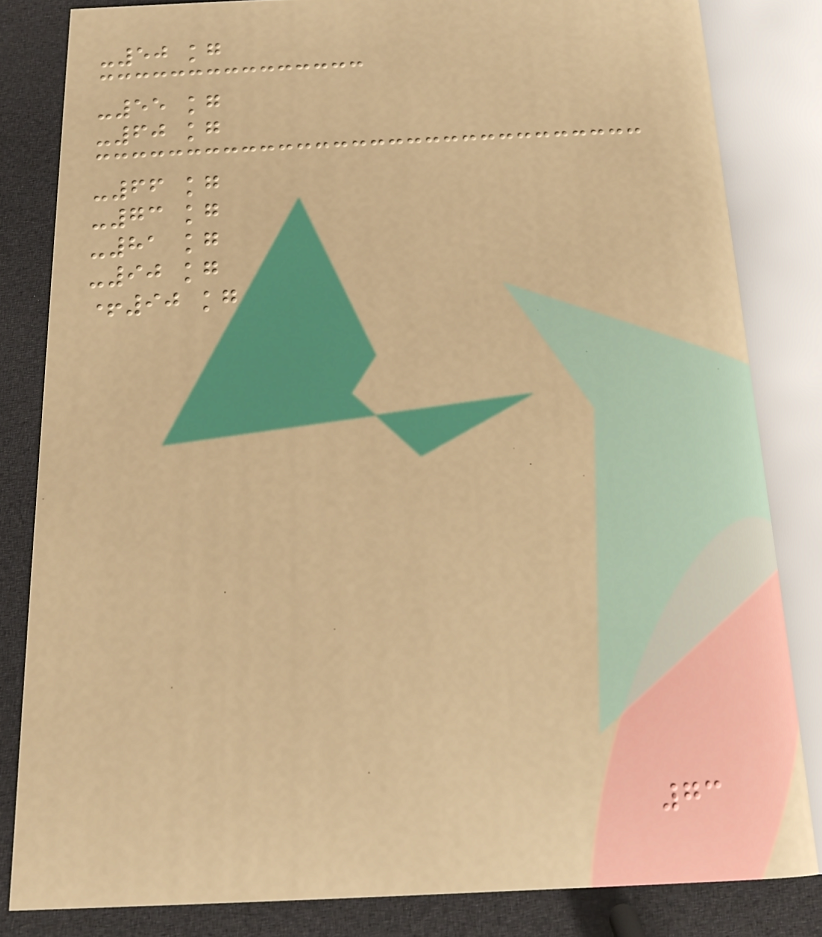-50 kg
-55 kg
-60 kg
-66 kg
-73 kg
-81 kg
-90 kg
+90 kg
73
